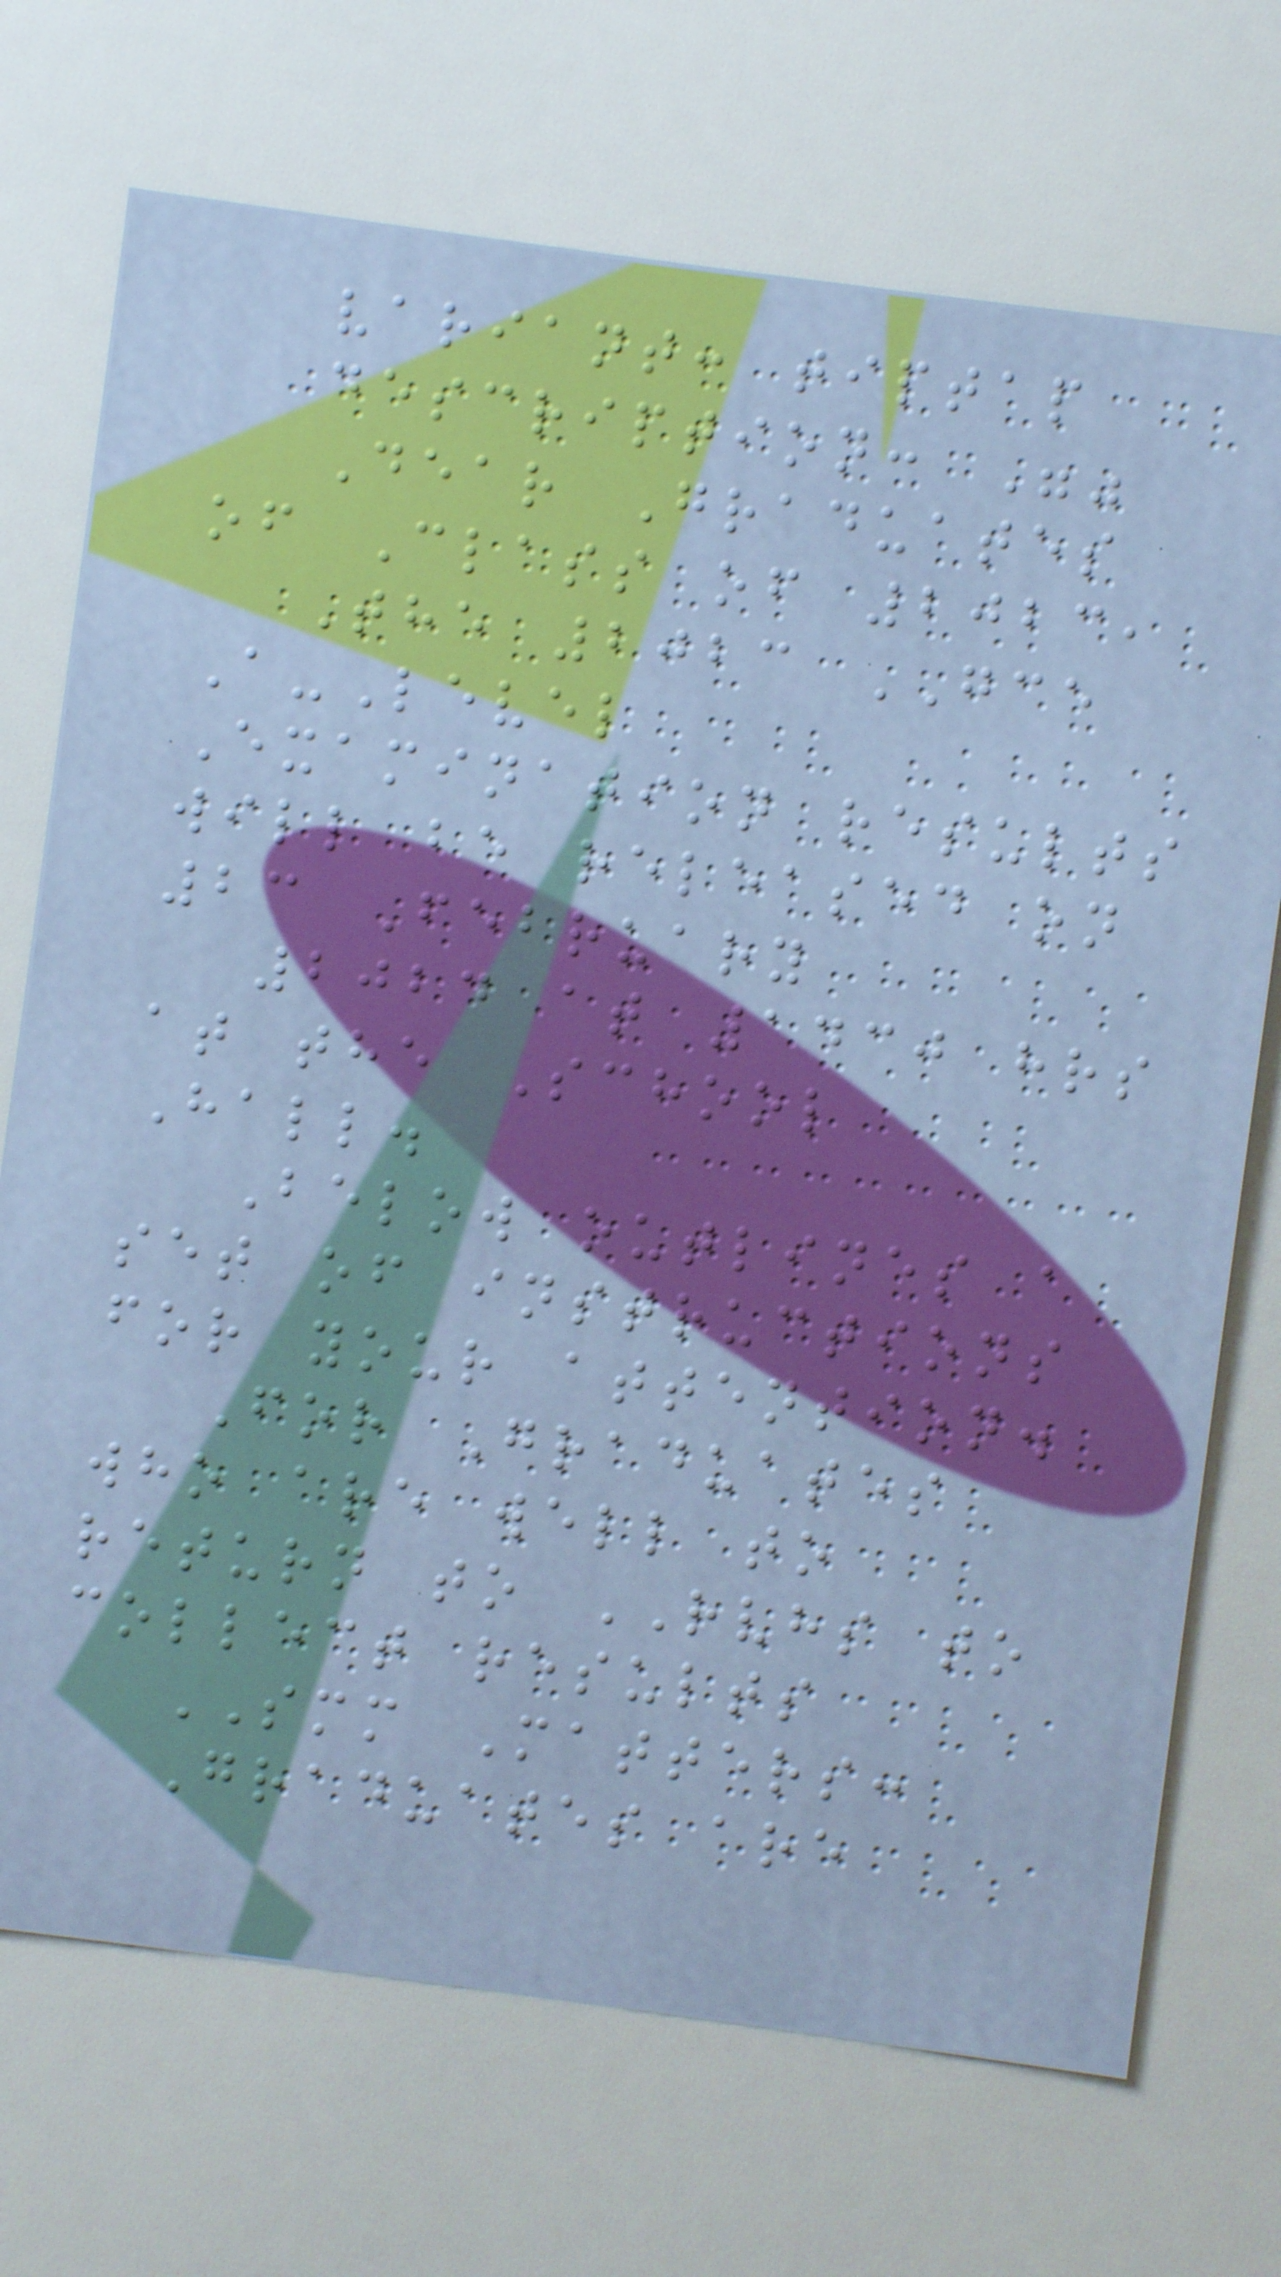variant: tiptap
description: ""
Dear Graduates
of Class of 2023,
The 2023 GCE
A-Level
Examination results
will be released on
23 February
2024 at 1430 hrs
at the School
Hall.
Below outlines a
set of instructions
for your attention.
For Graduates
who are well to
return to RVHS to
collect results
SMM Matters:
Graduates are
